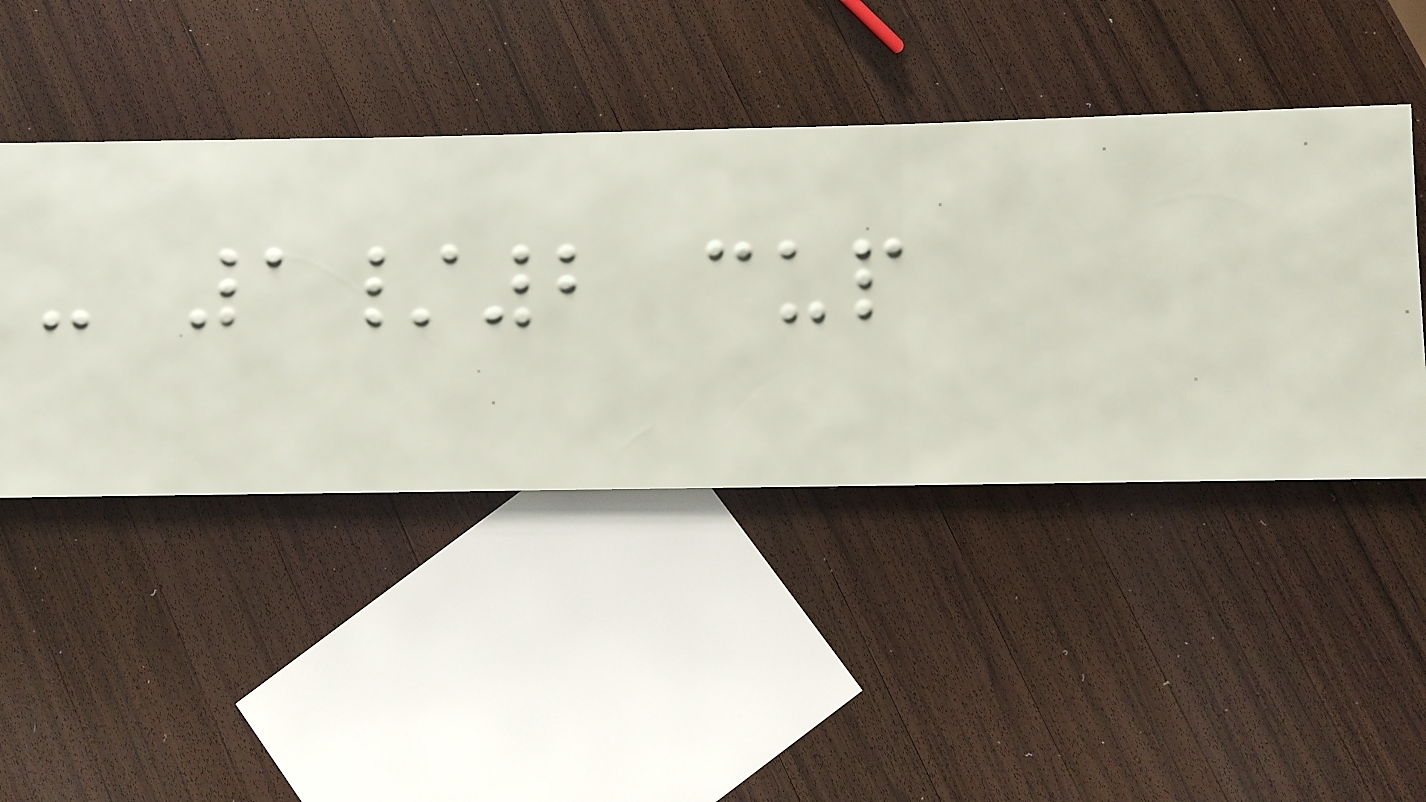- 1/2 cup
